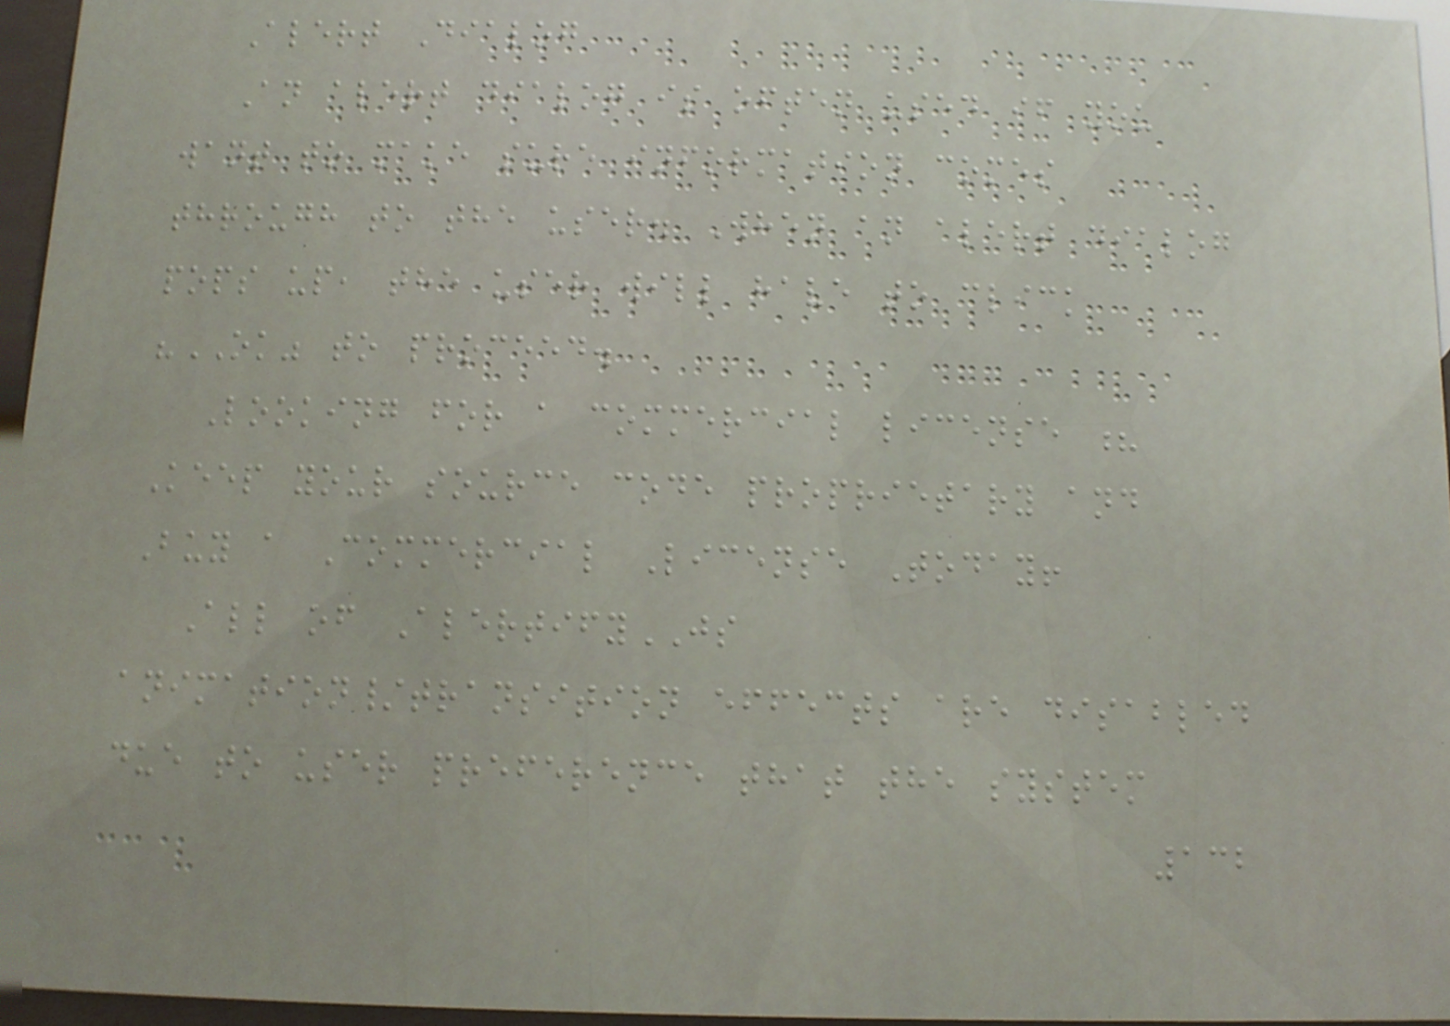Alert Dialog
An alert dialog is often used if you
want to make sure information comes
through to the user. When an alert dialog
pops up, the user will have to click
"OK" to proceed.
Looking for a commercial license ?
Keep your source code proprietary and
Buy a Commercial License Today!
All of AlertifyJS
animation/transition effects are disabled
due to user preference that the system
132
